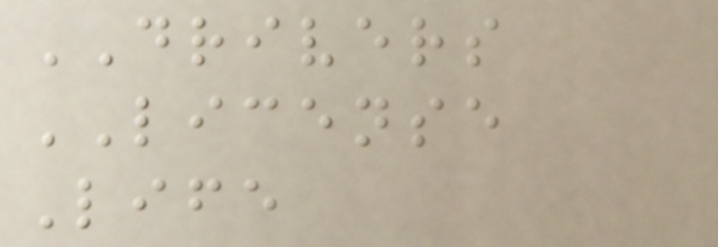DRIVERS
LICENSE
Life
